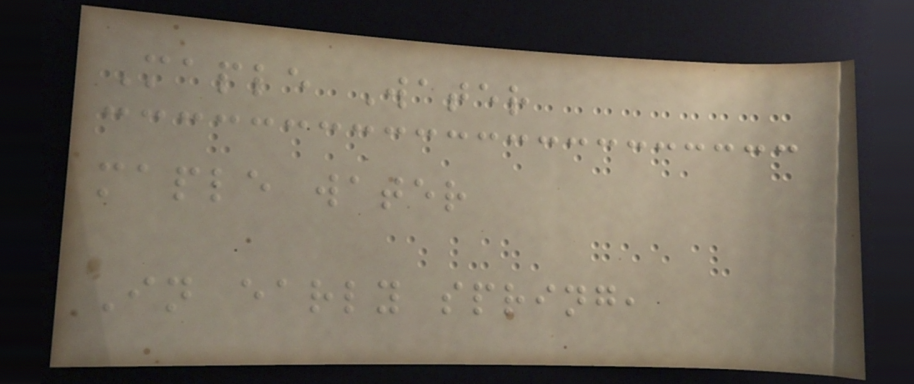Maple Water
maple water
In early spring,
